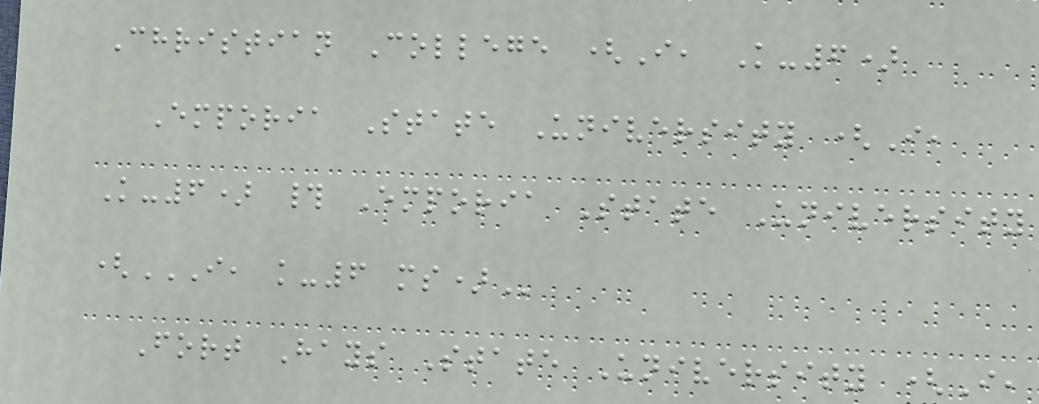Christian College (I, K-6)
Emporia State University (I,
K-6) # Emporia State University
(I, K-6 MS)
Fort Hays State University (I,
